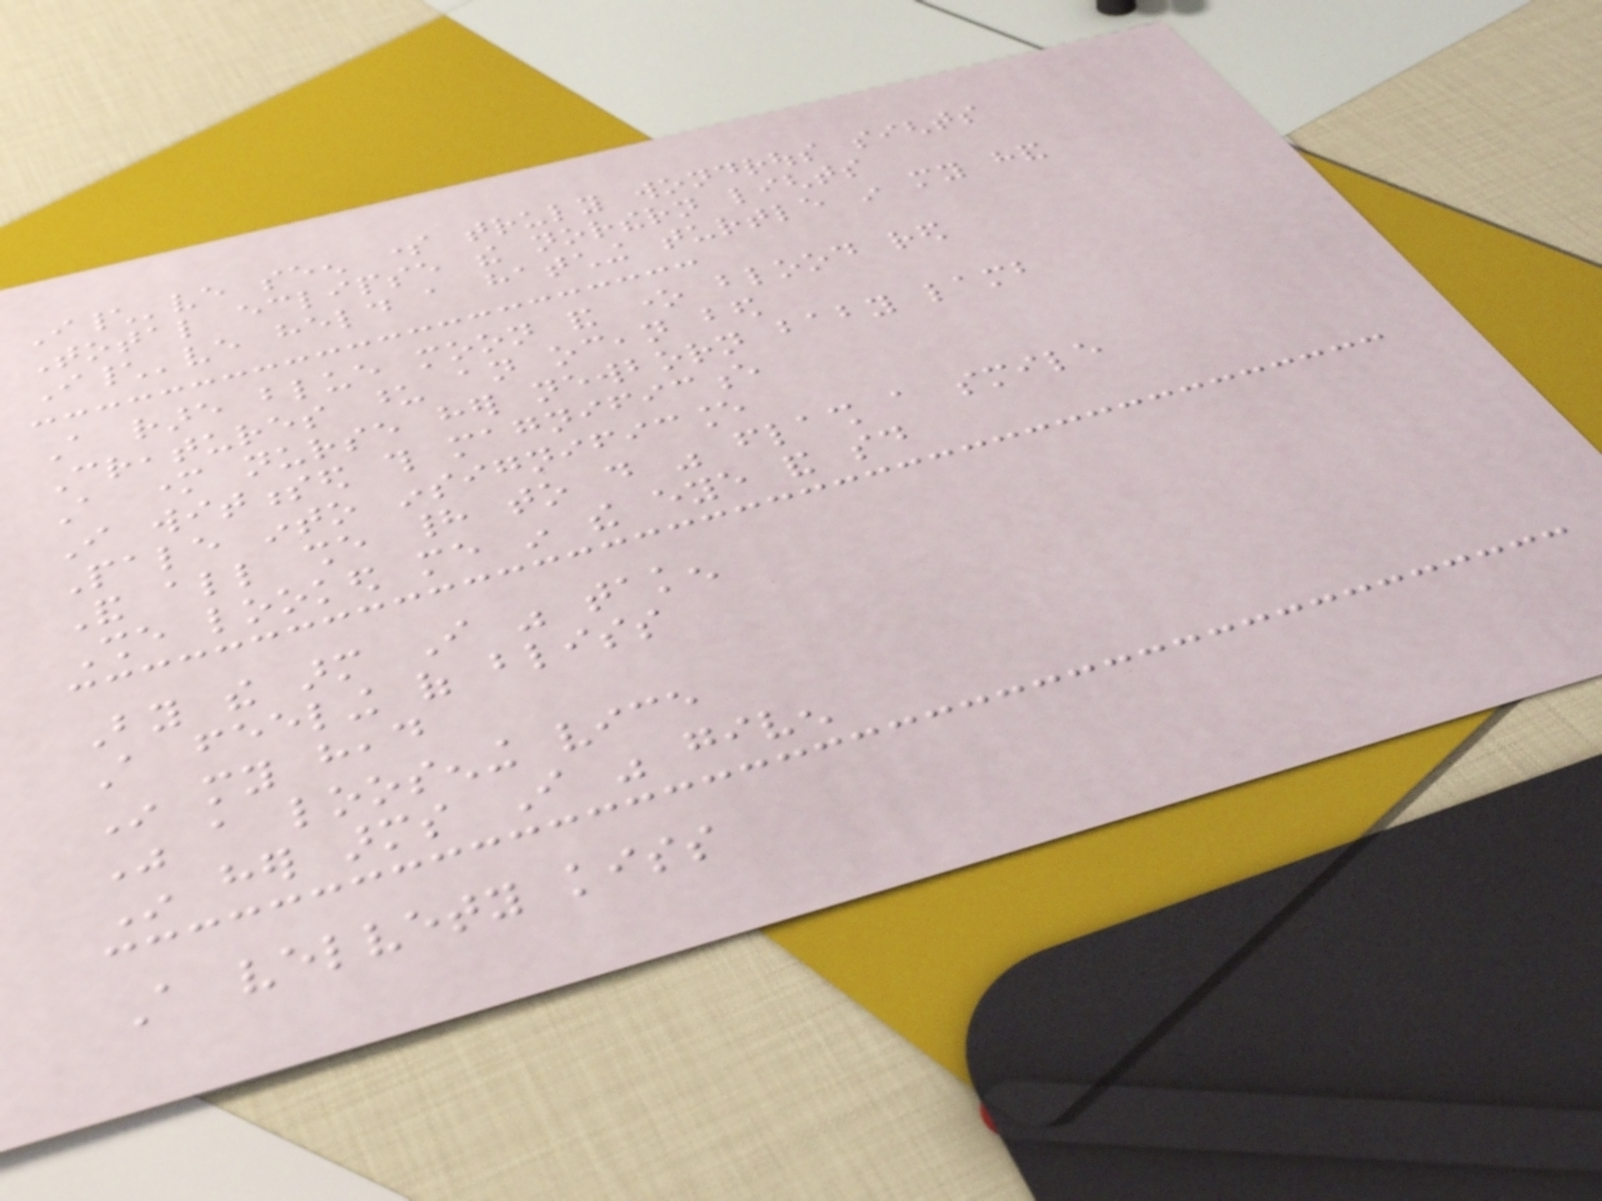I\'ve seen some truly wondrous sights
Total eclipse the northern lights
I\'ve held a hatching turtle in my hand
A rare blue moon and one blood red
Creatures upon an ocean bed
A mother nurse her newborn baby lamb
I witnessed this magnificence
Pale into insignificance
And all she had to do was flash a smile
She looked me in the eye and said
By the arm I was taken
A feeling of bliss
In my head
Was a loosening vice
In her arms I was given
A velvety kiss
